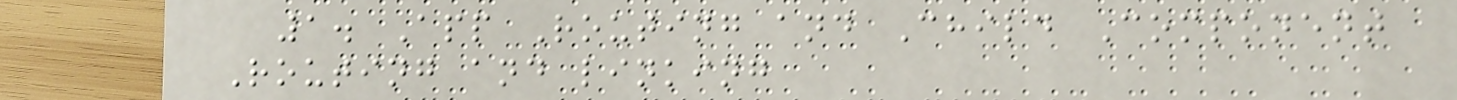1. App Routing and Child Component
Routing and linking
